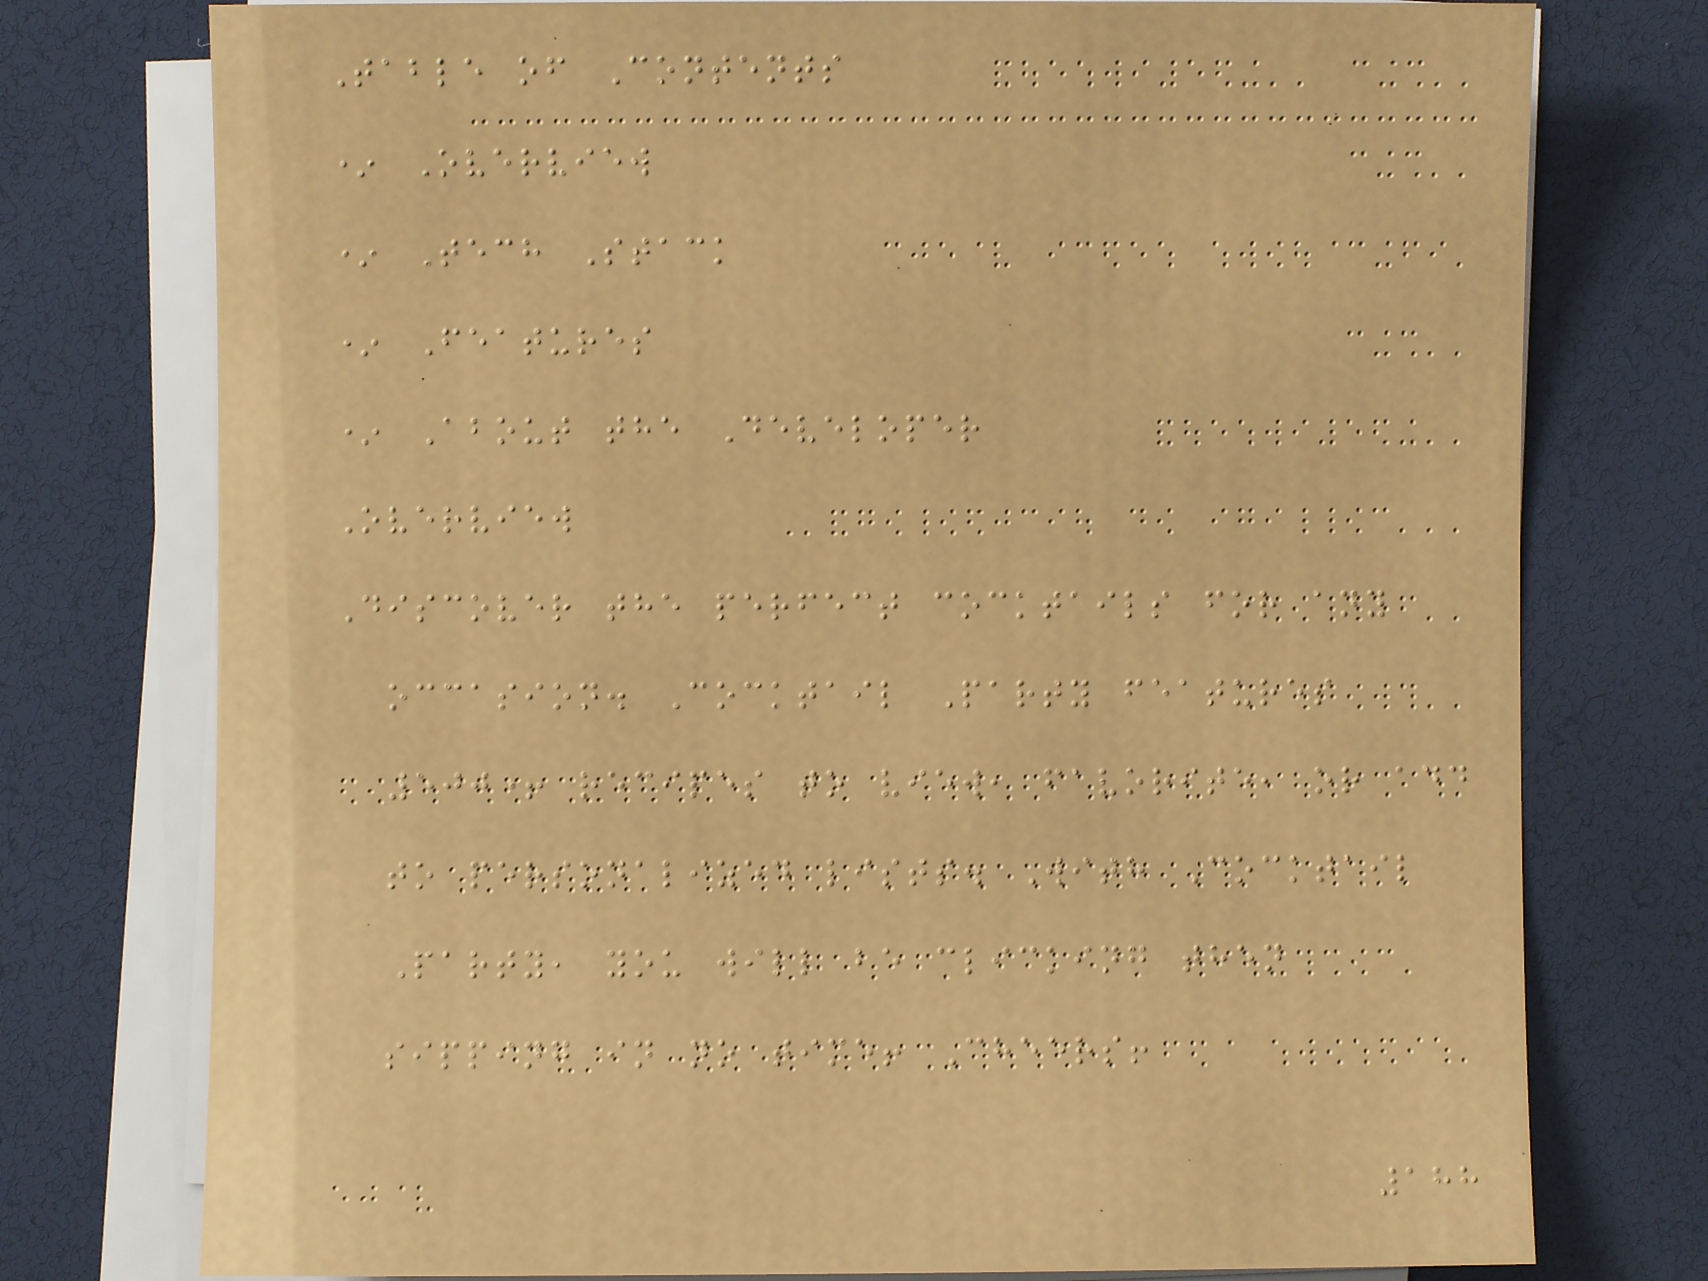Table of Contents
* Overview
* Tech Stack
* Features
* About the Developer
Overview
Discover the perfect cocktails for any
occasion. Cocktail Party features
500+ recipes to view, favorite, or add
to personalized lists. With Cocktail
Party, you will be clicking then
sipping in no time! Cheers!
188
